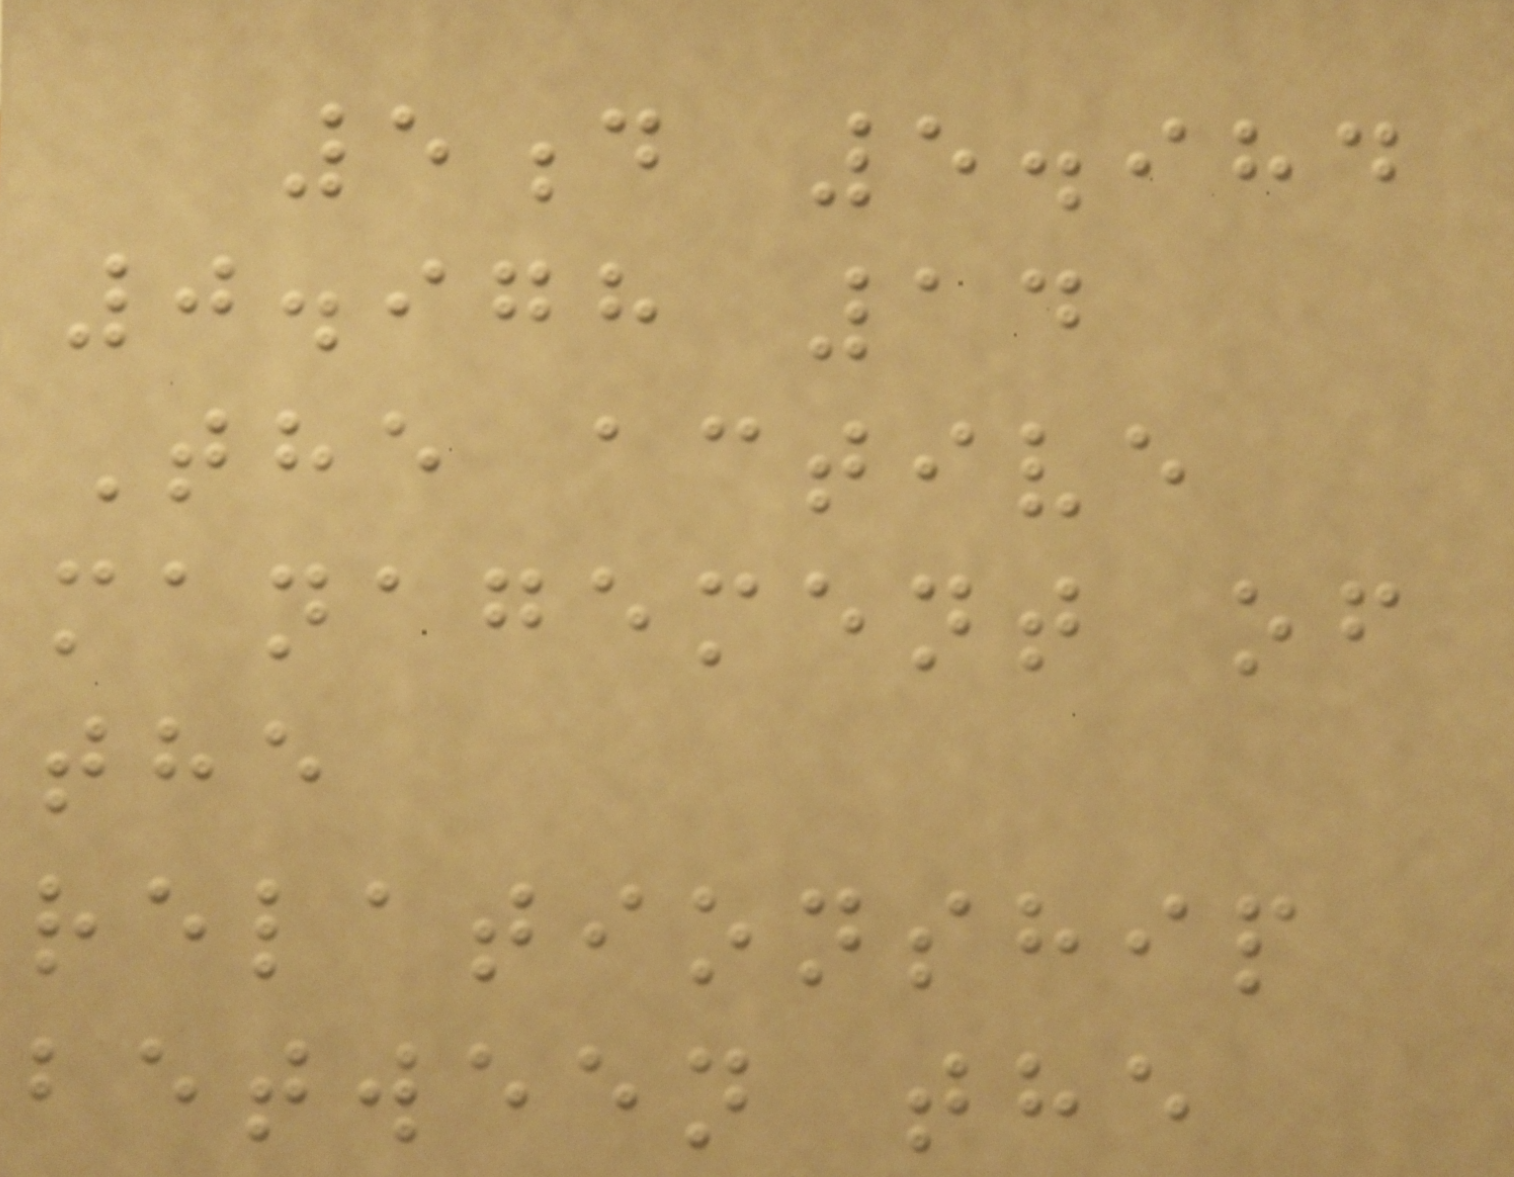5d 5.984
0.978 14
The active
management of
the
relationship
between the
